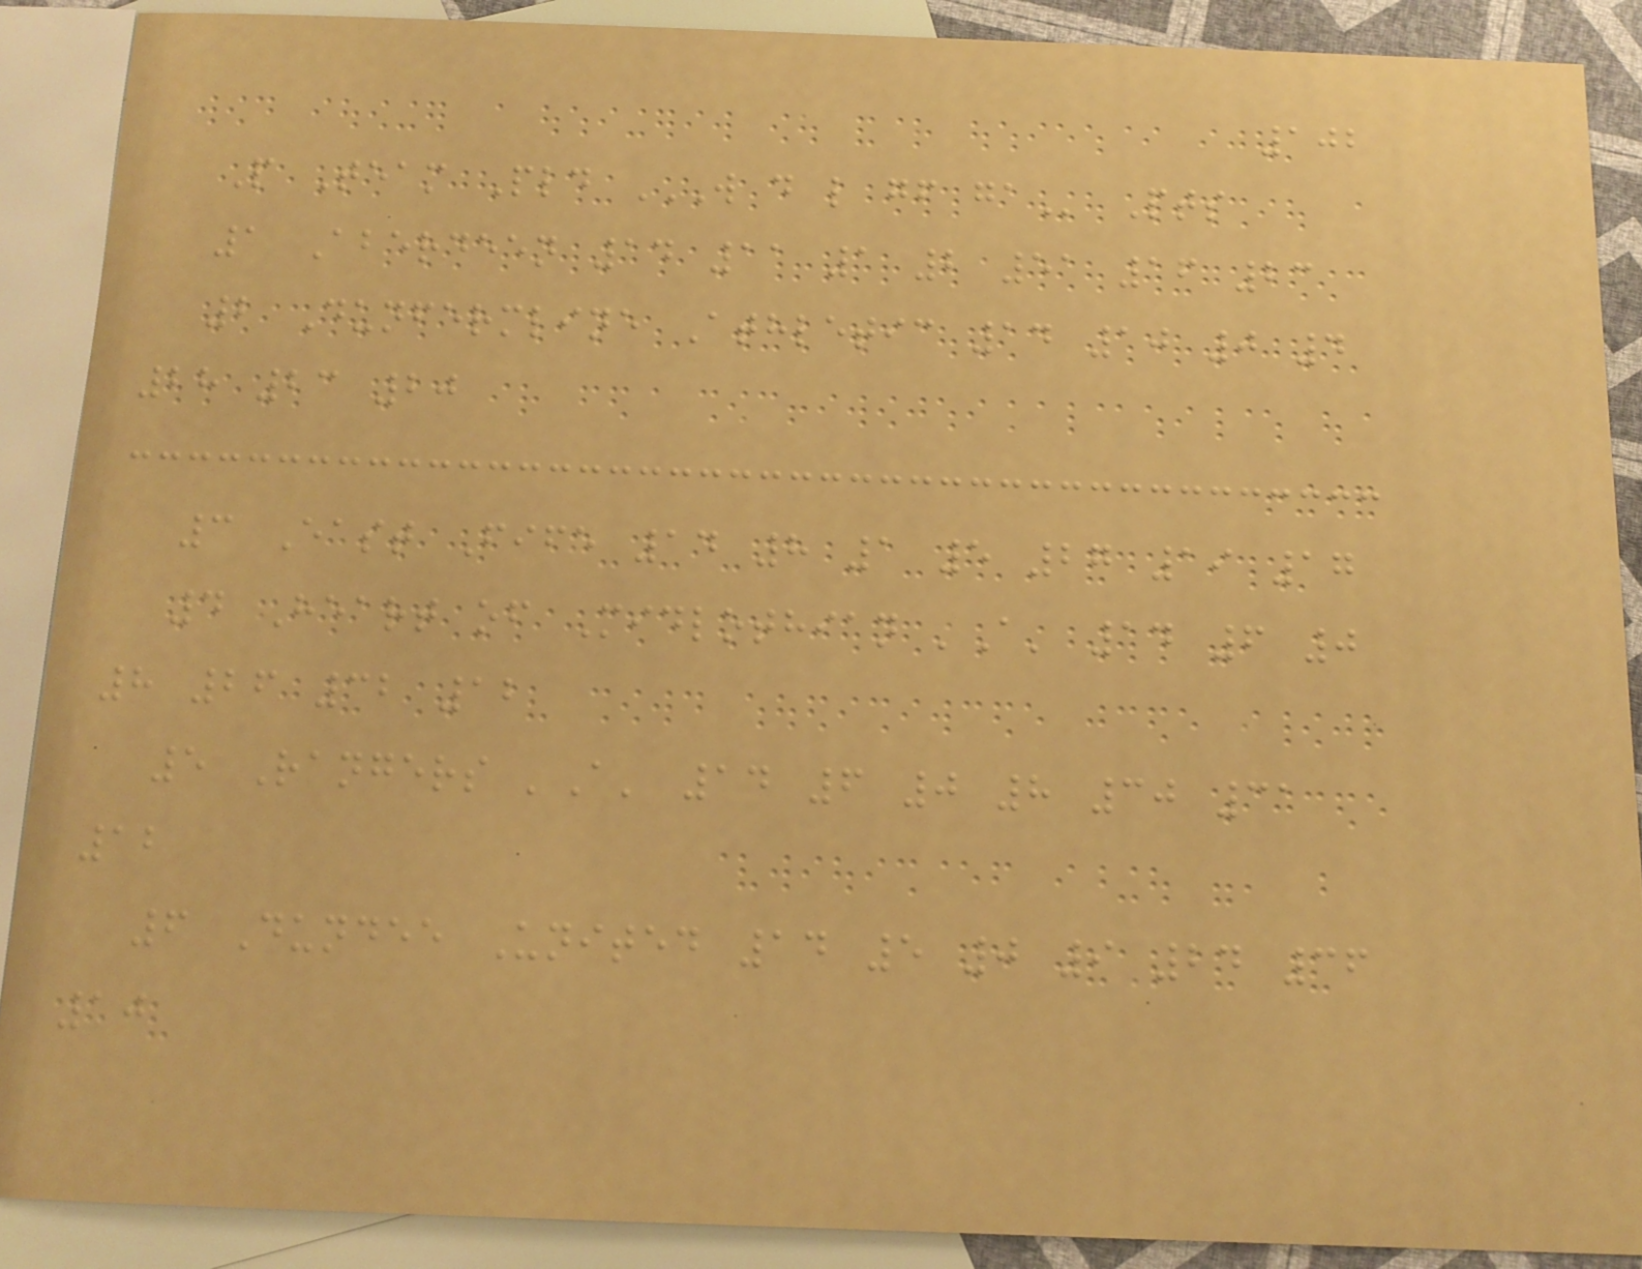102
P Team Pld W D L GF GA Pts
1 Aberdeen 14 11 1 2 51 16 23
2 Dunfermline Athletic 14 10 0 4
28 23 20
3 East Fife 14 8 1 5 27 19 17
4 Heart of Midlothian 'A' 14 6 0
8 26 32 12
5 Rangers 'A' 14 6 0 8 30 31
12
6 Dundee United 14 5 0 9 24 36
10
